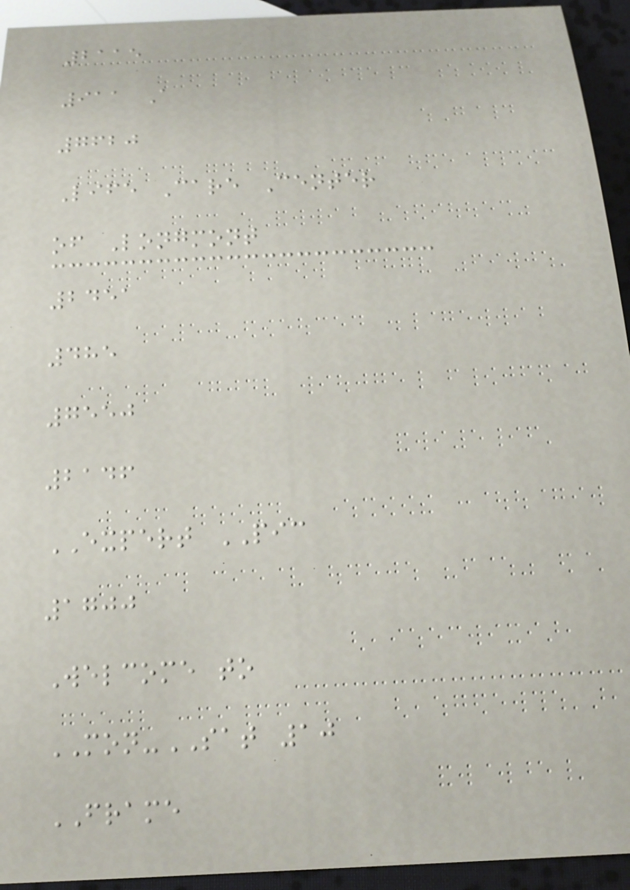2115
911 A
7620
Life Care Center
of Longmont
2451
485
7550
2146
EXPERT PIC
1700
Welcome to
MON-SAT 10
FRAME
